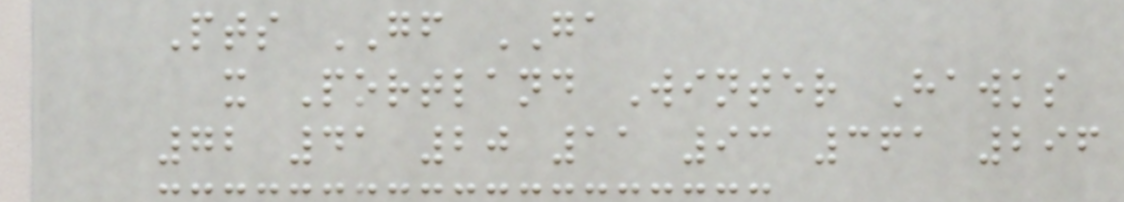Pts GF GA
x Portland Winter Hawks
72 41 20 11 93 361 296
